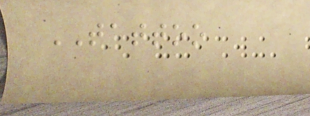TATTOO
